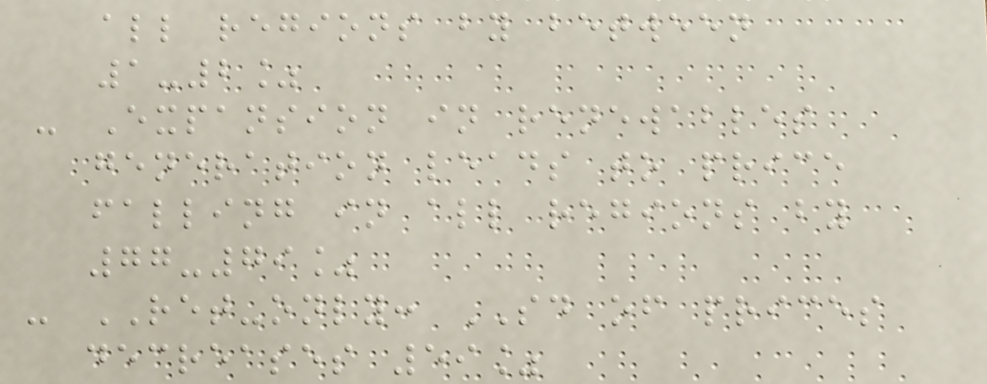all regions by between
1-2%
- Expansion in renewables
generation leads to price
falling in all regions by
77-79%
- RET-only: SD of prices
decreases 59%
